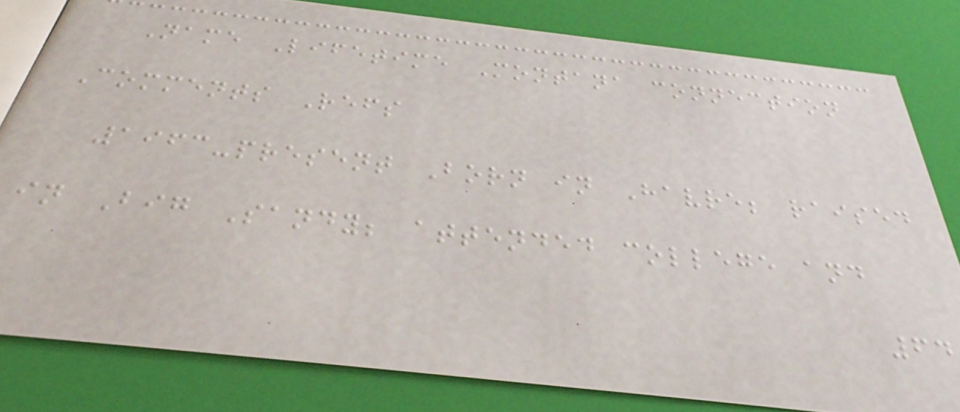Name Lifetime Montana connection
Comments Refs
1963-present Born in Havre; raised
in Big Sandy; attended college and
64
